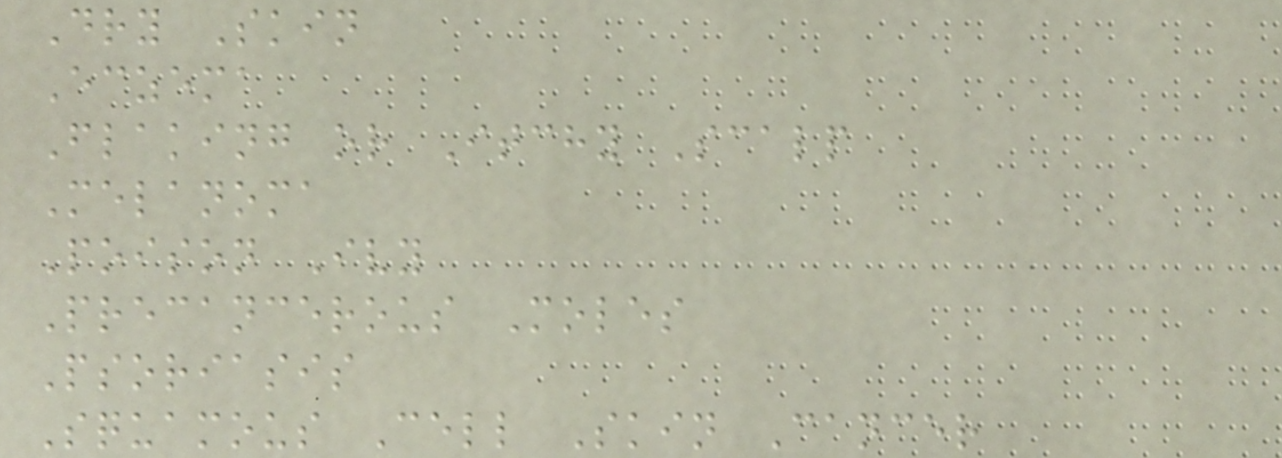Dry Skin
Eczema
Flaking or Itchy Scalp
Melanoma
Poison Ivy
Precancerous Moles
Psoriasis
Squamous Cell Skin Cancer
